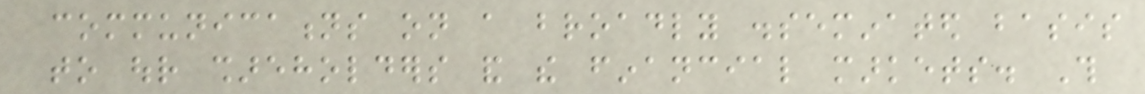communications on a broadly disseminated basis
to our shareholders and the financial markets. This
